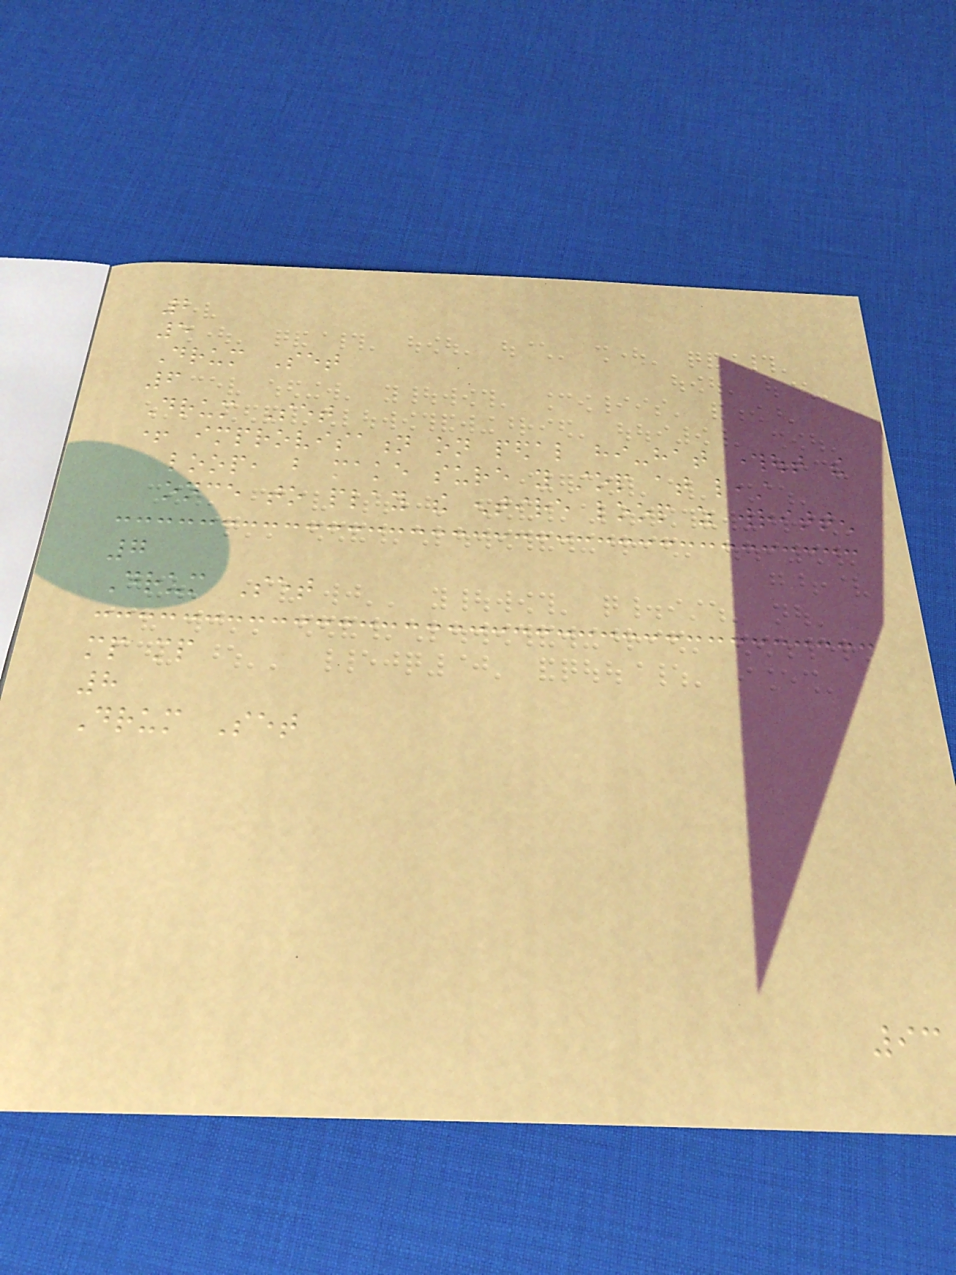2
5
Drum Set
6
Drum Set
+ improvisation on pedal hi-hat throughout the
loop, but make sure you stop at least
once to play the entire loop as written
7
Drum Set
mp mp
8
Drum Set
93
